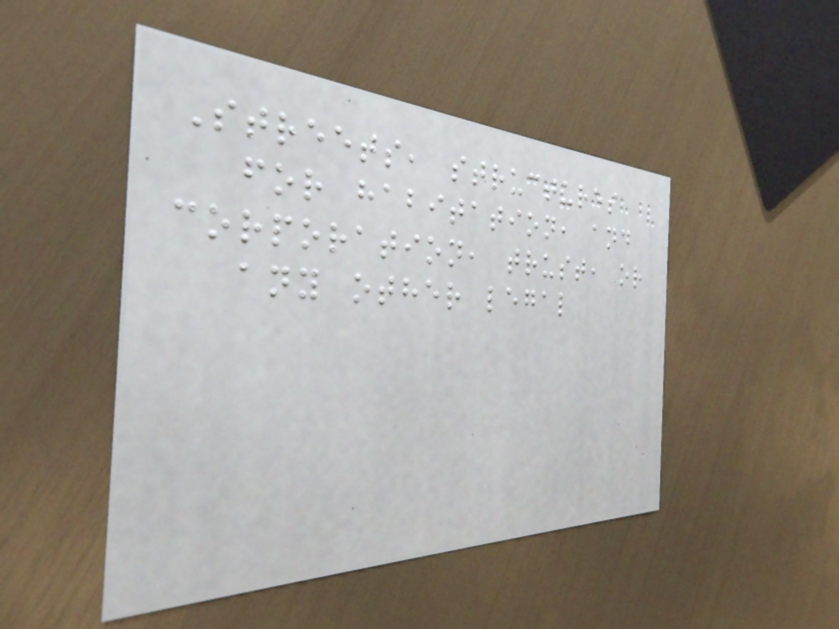Streets, structures
for habitation, and
corporation, trust, or
any other legal
